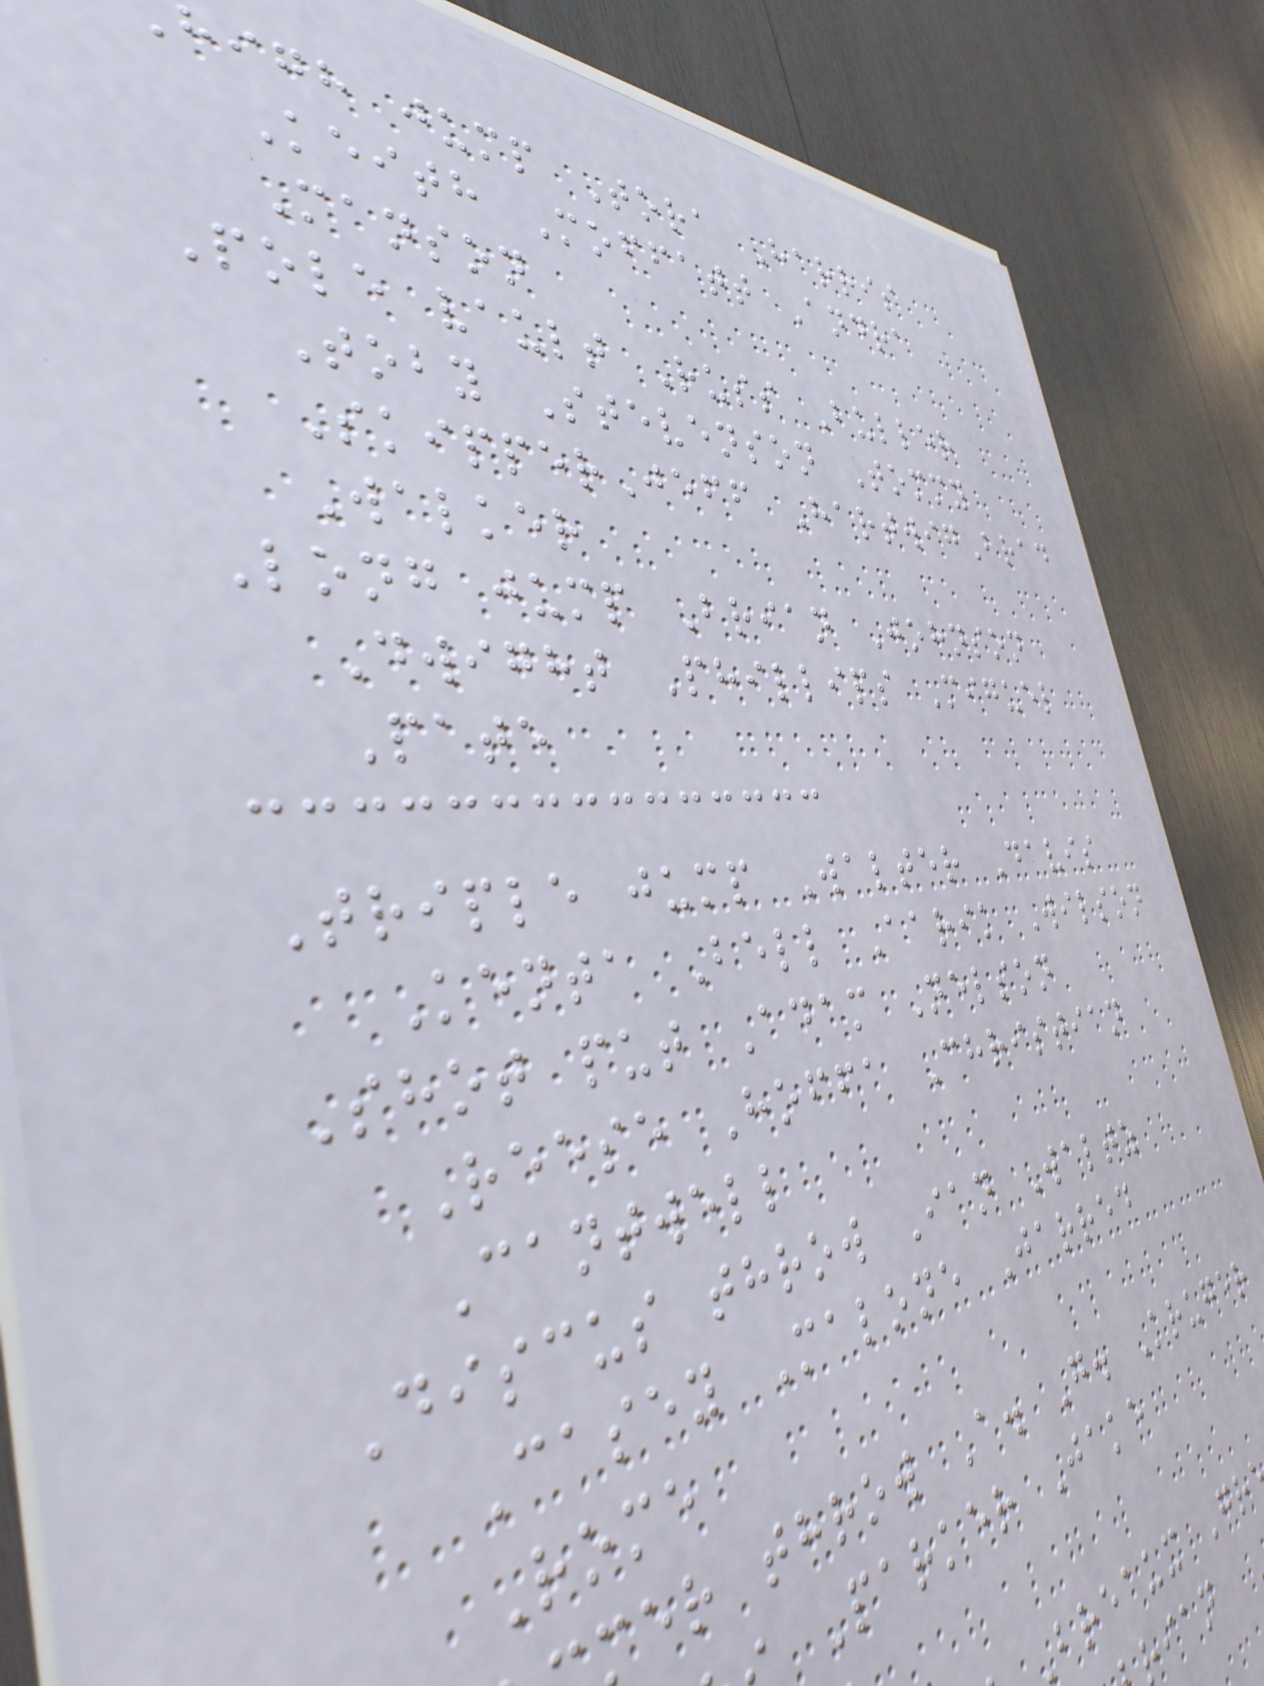high jump Tora Harris
Keith Moffatt Andra
Manson
Pole vault Russ Buller
Toby Stevenson Tommy
SkipperJeff HartwigBrad
Walker
Long jump Brian Johnson
Dwight Phillips Miguel
Pate
Triple jump Walter Davis
Kenta Bell Aarik Wilson
Shot put Adam Nelson
Reese Hoffa Christian
Cantwell
Discus throw Ian Waltz
Casey Malone Jarred
Rome
er throw A. G. Kruger
Parker Jake
breaux Gr
